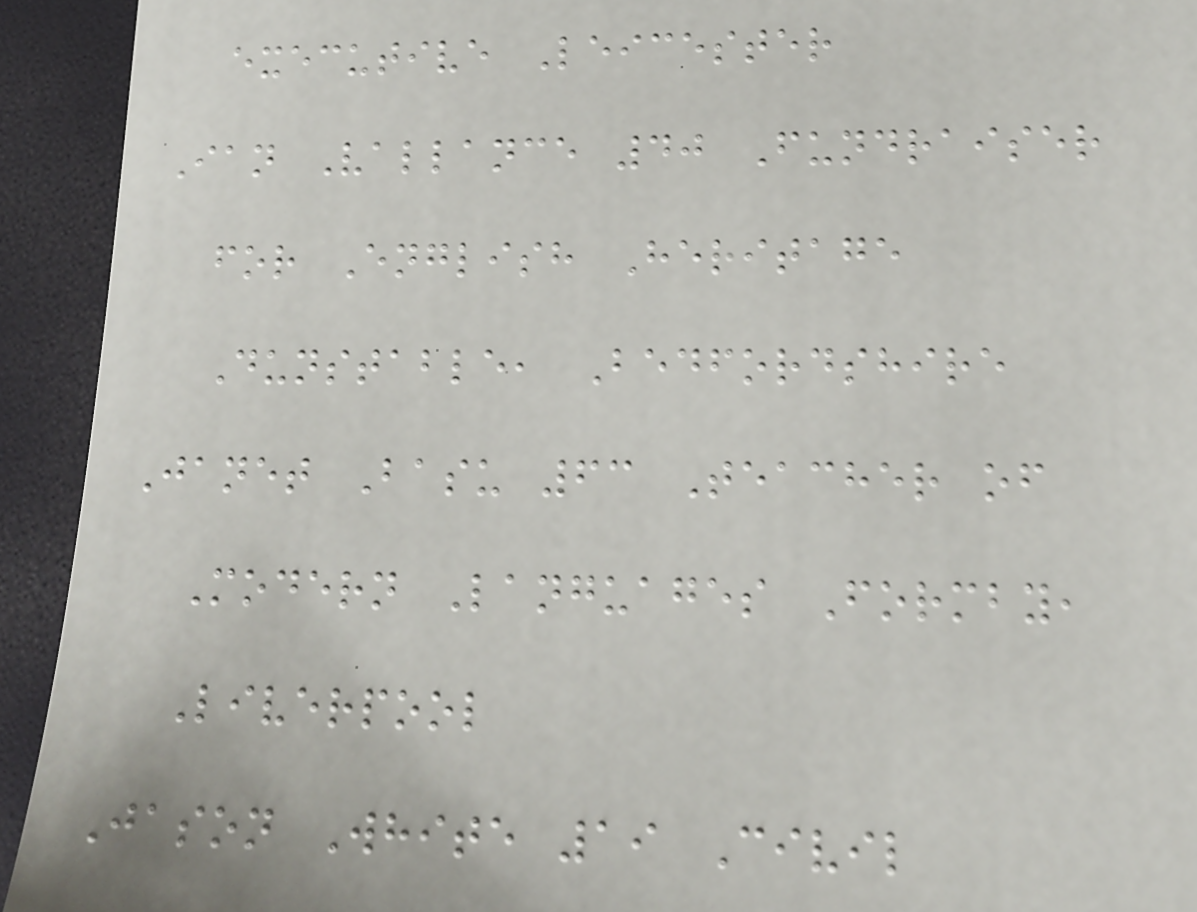executive Leicester
Ian Vallance 40 Fundraiser
for English Heritage
Dunstable, Bedfordshire
Janet Basu 63 Teacher of
Modern Languages Formby,
Liverpool
Jason White 19 Civil
